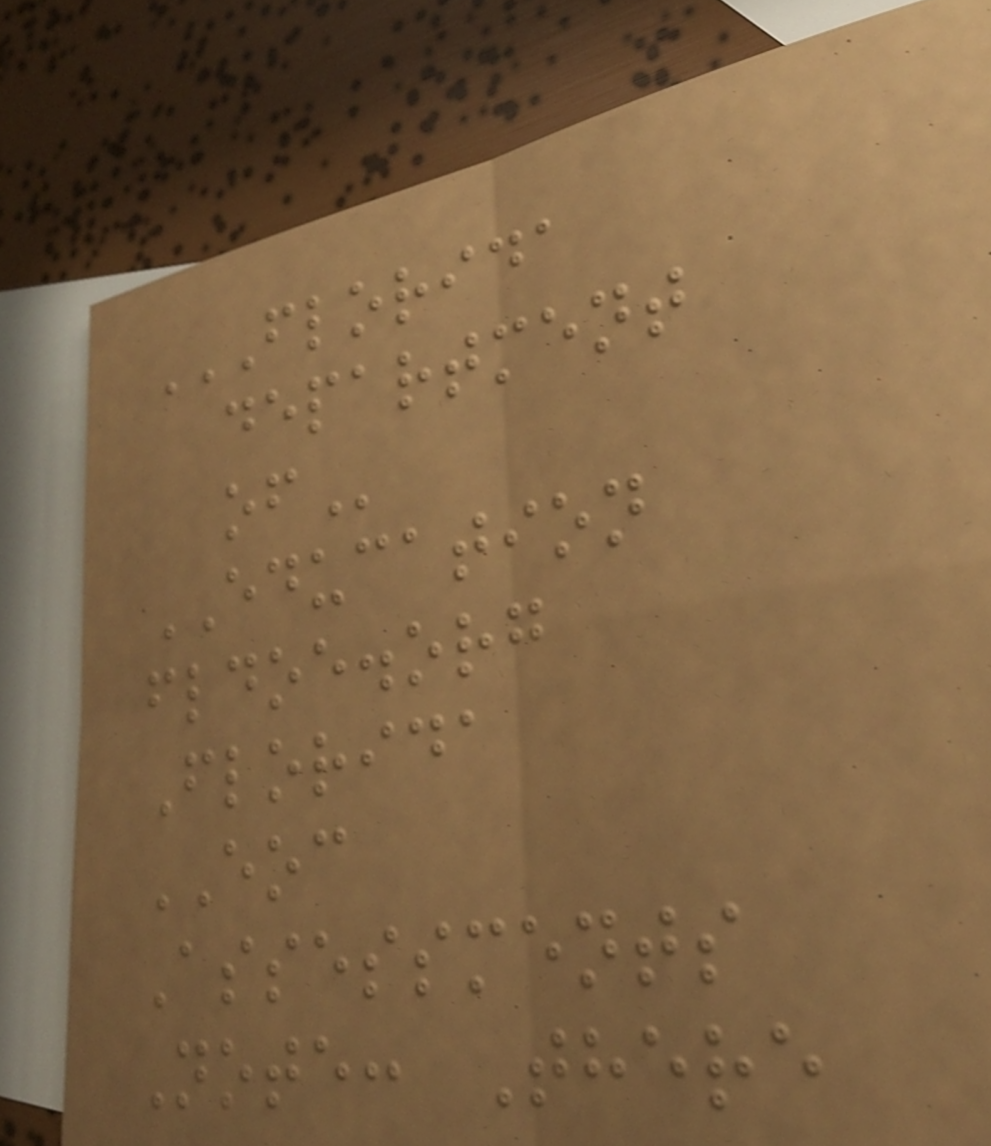FLORIDA
DEPARTMENT
OF
EDUCATION
fldoe.org
Florida
EOC
Assessments
Note: There
